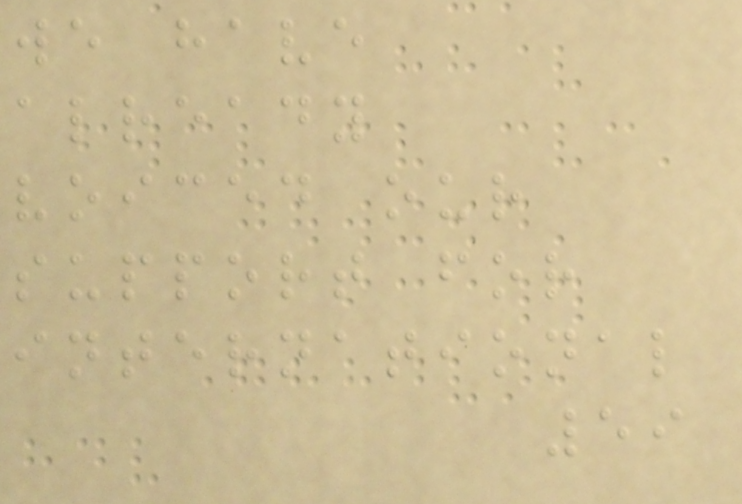we have
already
voiced our
support for
international
59
